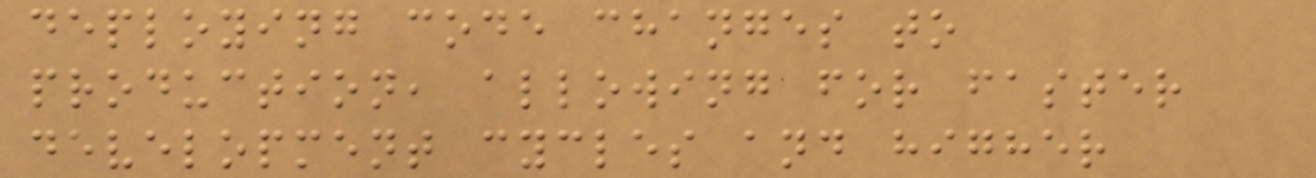deploying code changes to
production, allowing for faster
development cycles and higher
